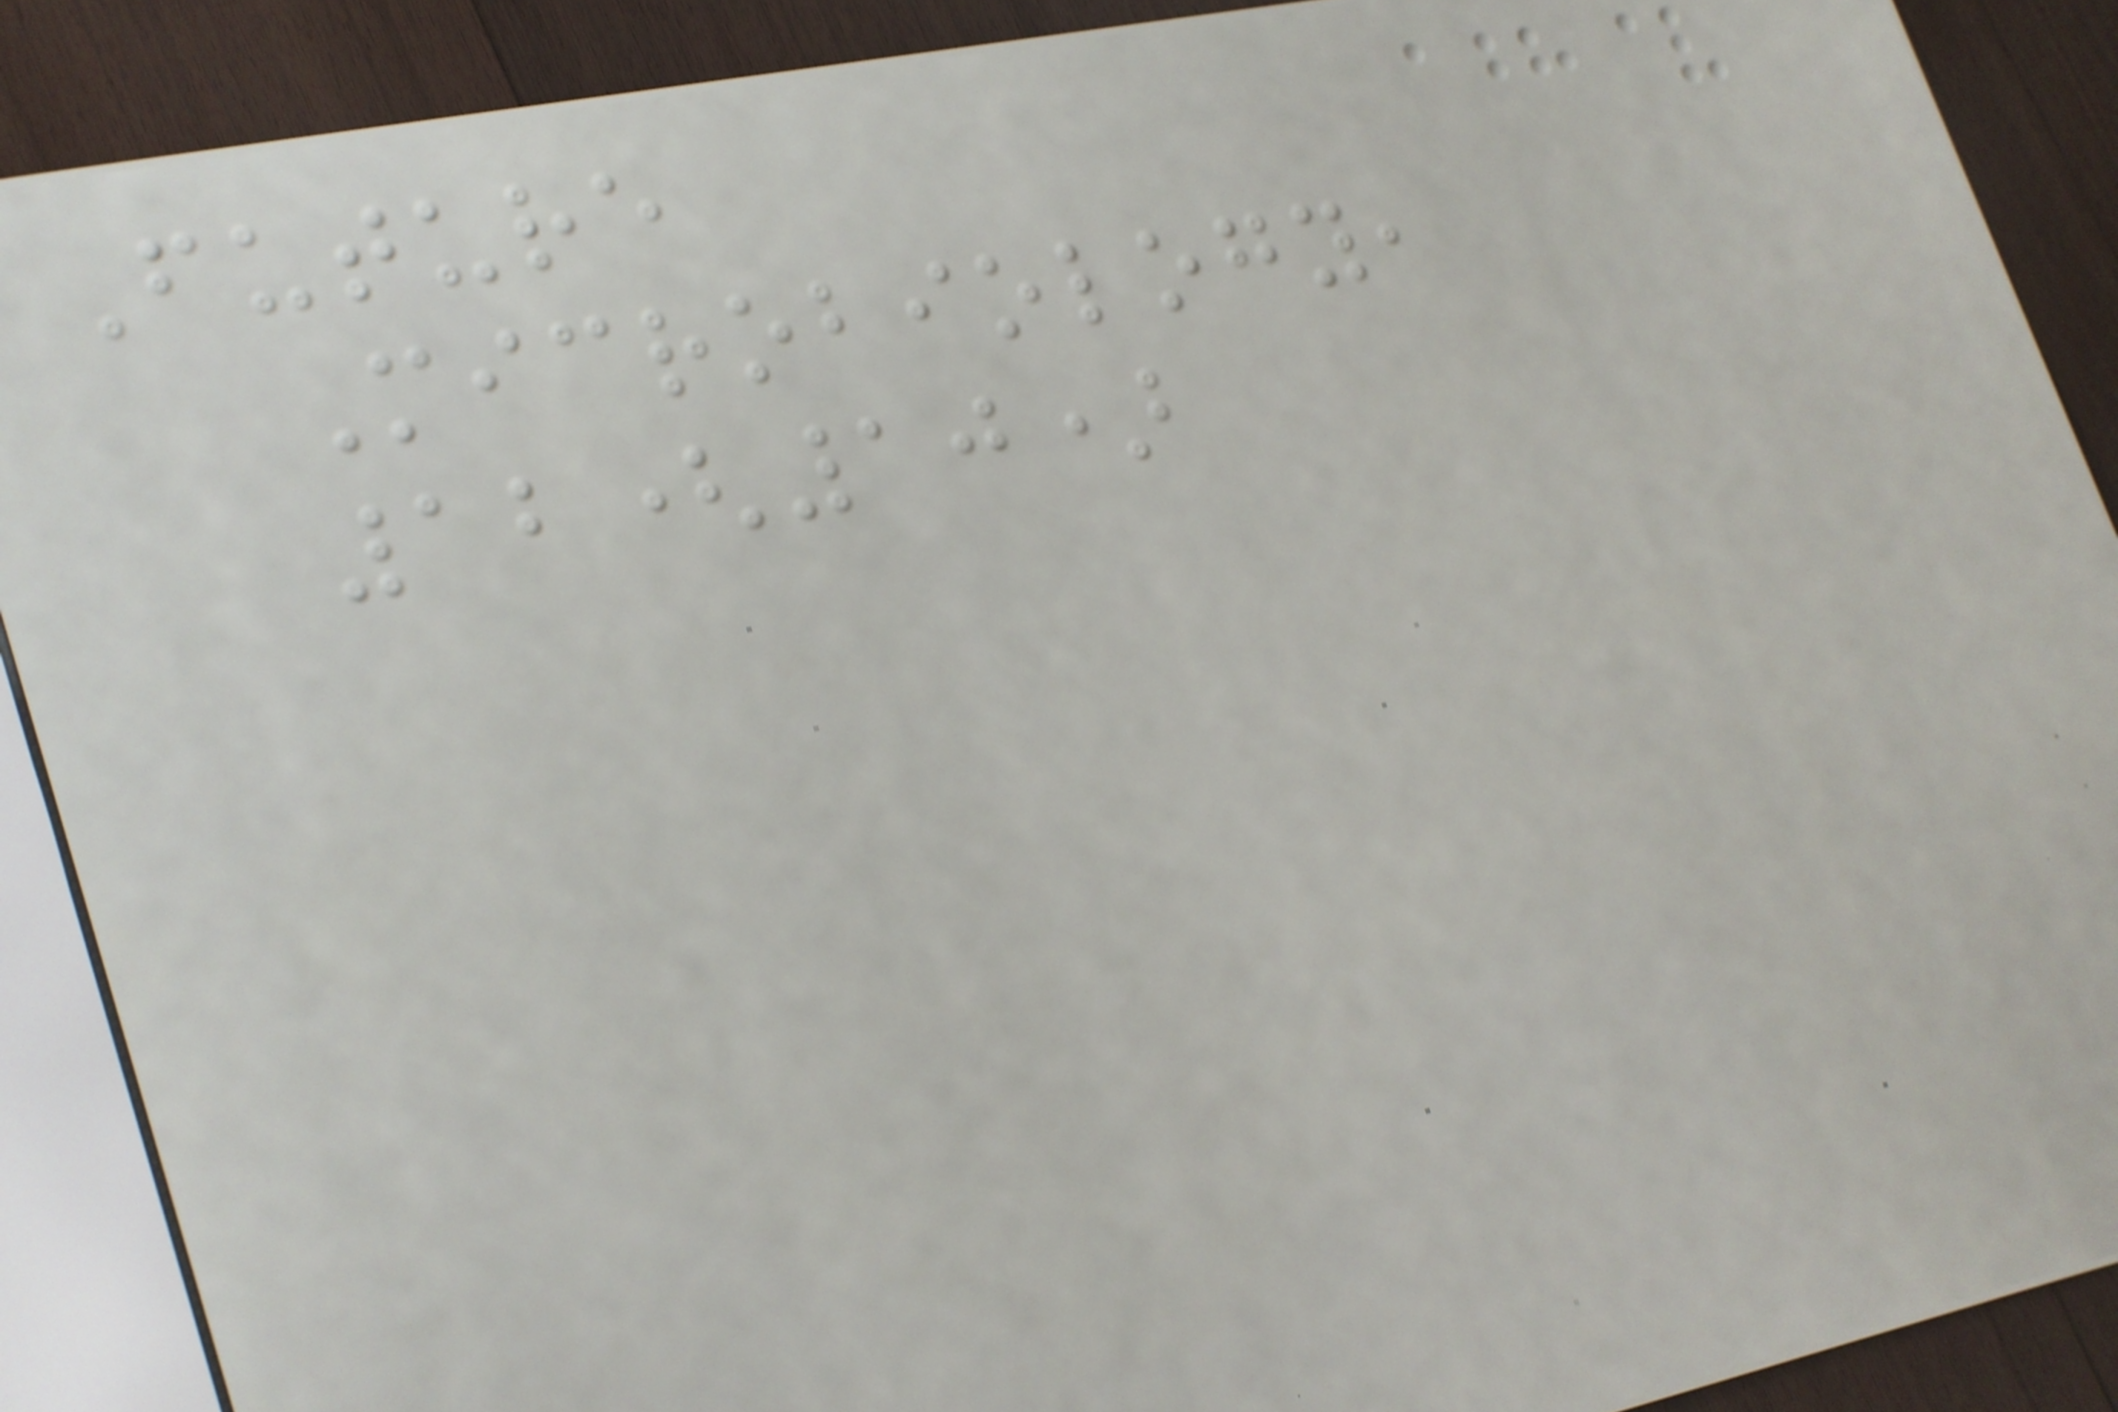Future
Microbiology,
12(10)
